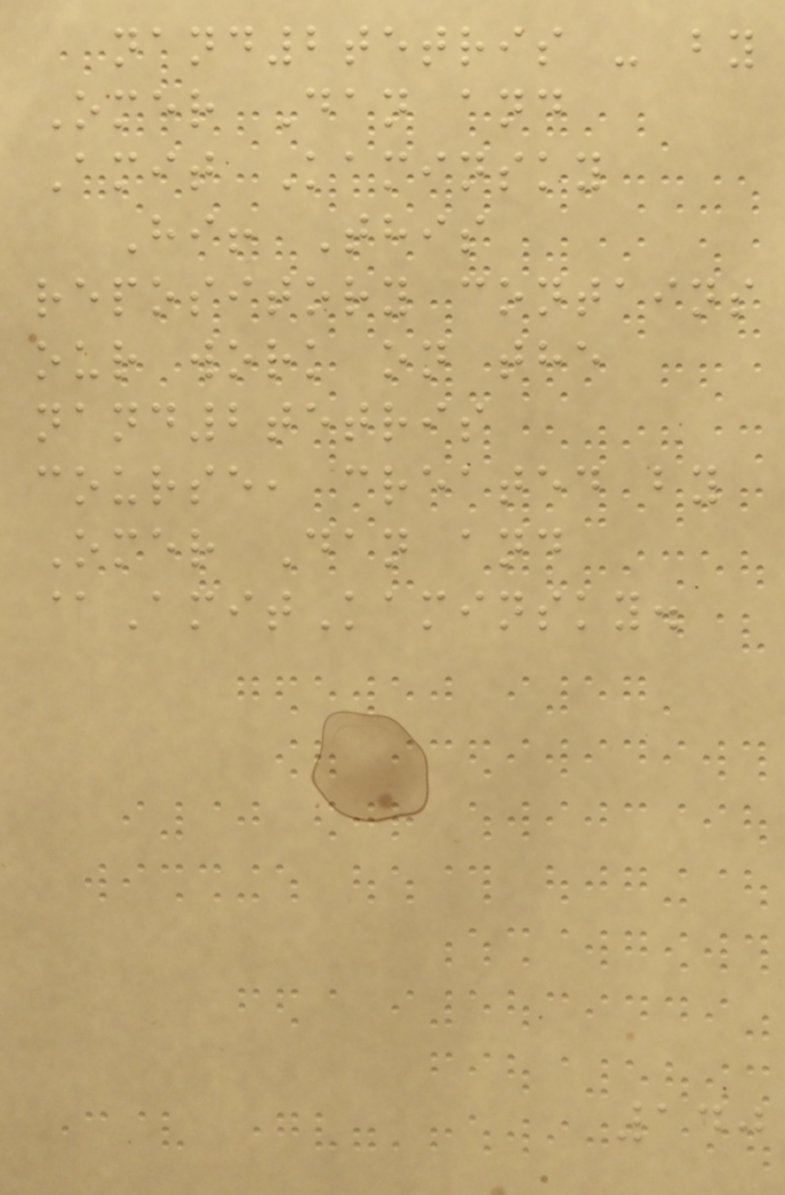nand2tetris - by
Omer Dan and
Amit Kaminsky
Hi! This
repository contains
our work on the
nand2tetris
course, created by
Omer Dan and
@AmitKaminsky.
140
